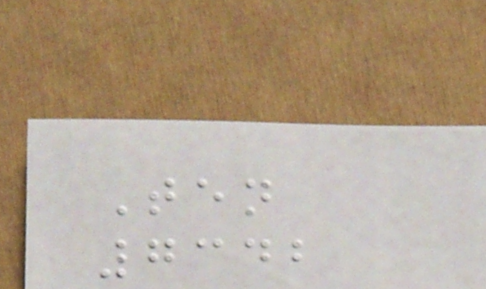Ten
7342
